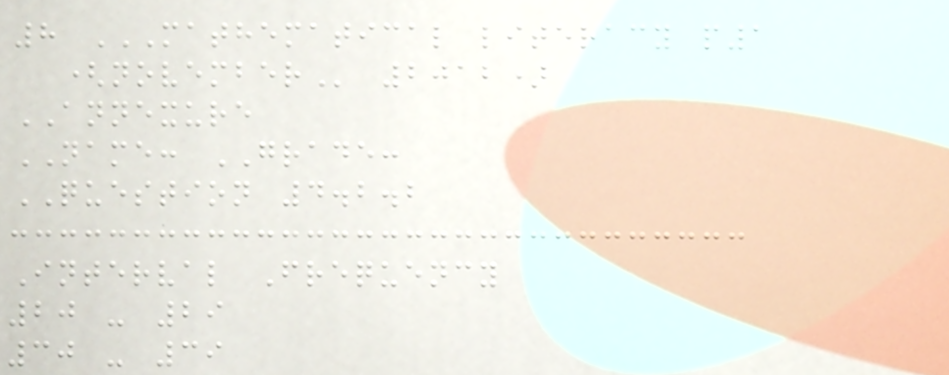8 MATHEMATICAL LITERACY P1
(NOVEMBER 2012)
ANNEXURE
NAME: GRADE:
QUESTION 4.2.2
Interval Frequency
20 - 29
30 - 39
